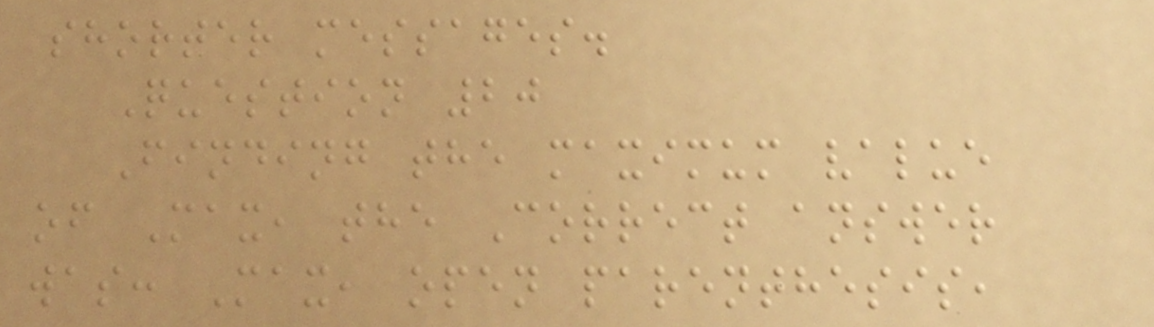shorter messages.
Question 20
Finding the maximum value
of Max, the Correct answer
was: Max, open parenthesis,
